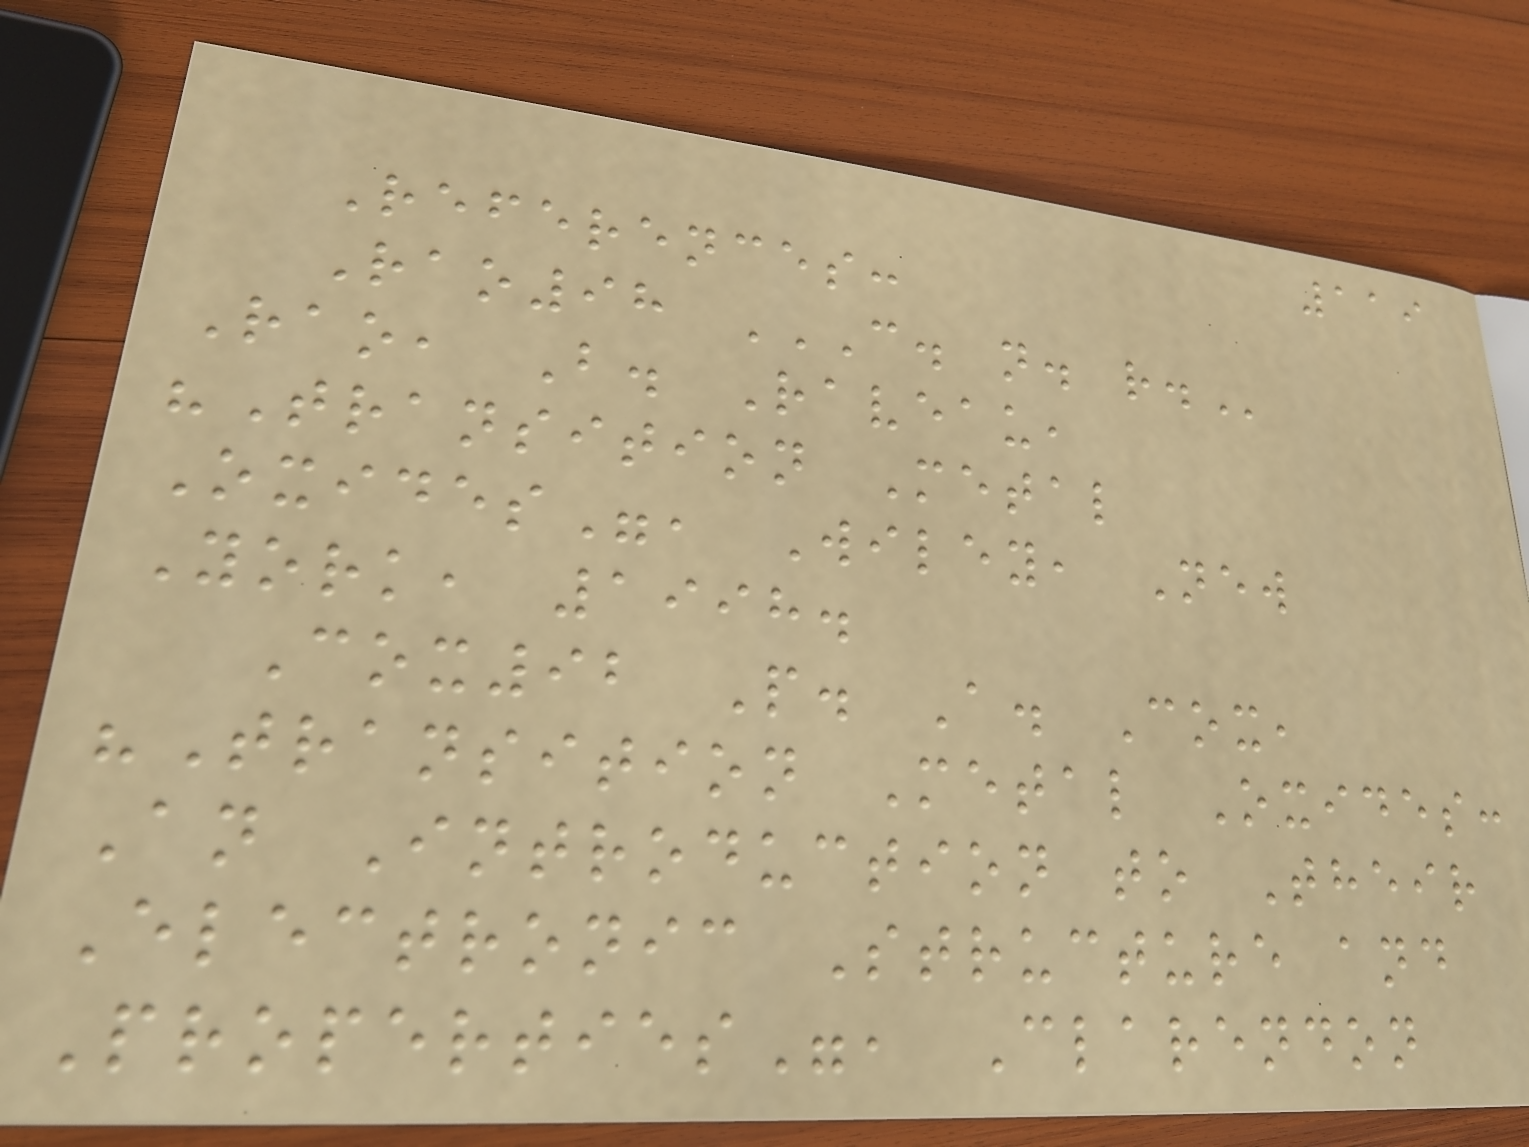119
References:
Rao98 C. N. R.
Rao, B. Raveau,
"Transition Metal
Oxides", Wiley, New
York, 1998.
Cox92 P. A. Cox,
"Transition Metal Oxides:
An Introduction to Their
Electronic Structure and
Properties", Clarendon
